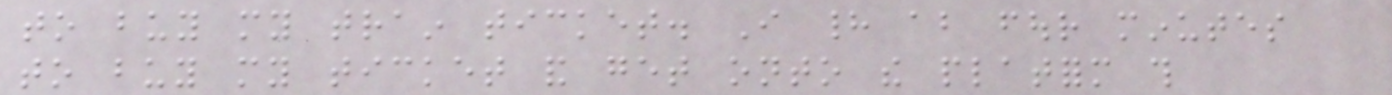to buy my train ticket. I had about four minutes
to buy my ticket and get onto the platform this
